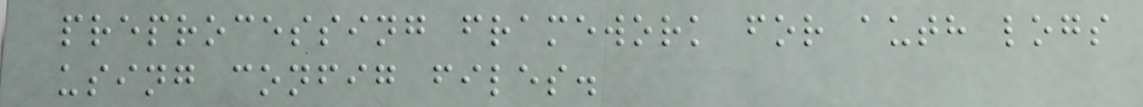preprocessing framework for auth logs
using config files.
